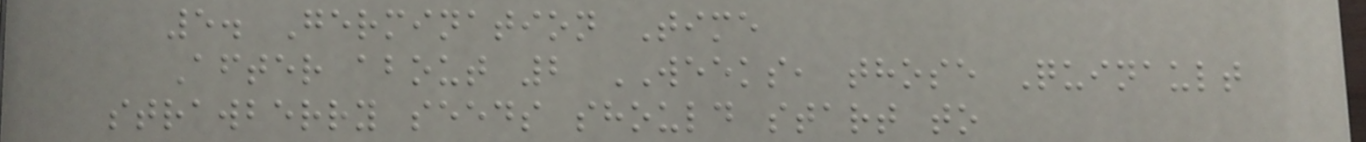5. Germination Time
After about 2 WEEKS, those Quinault
strawberry seeds should start to
